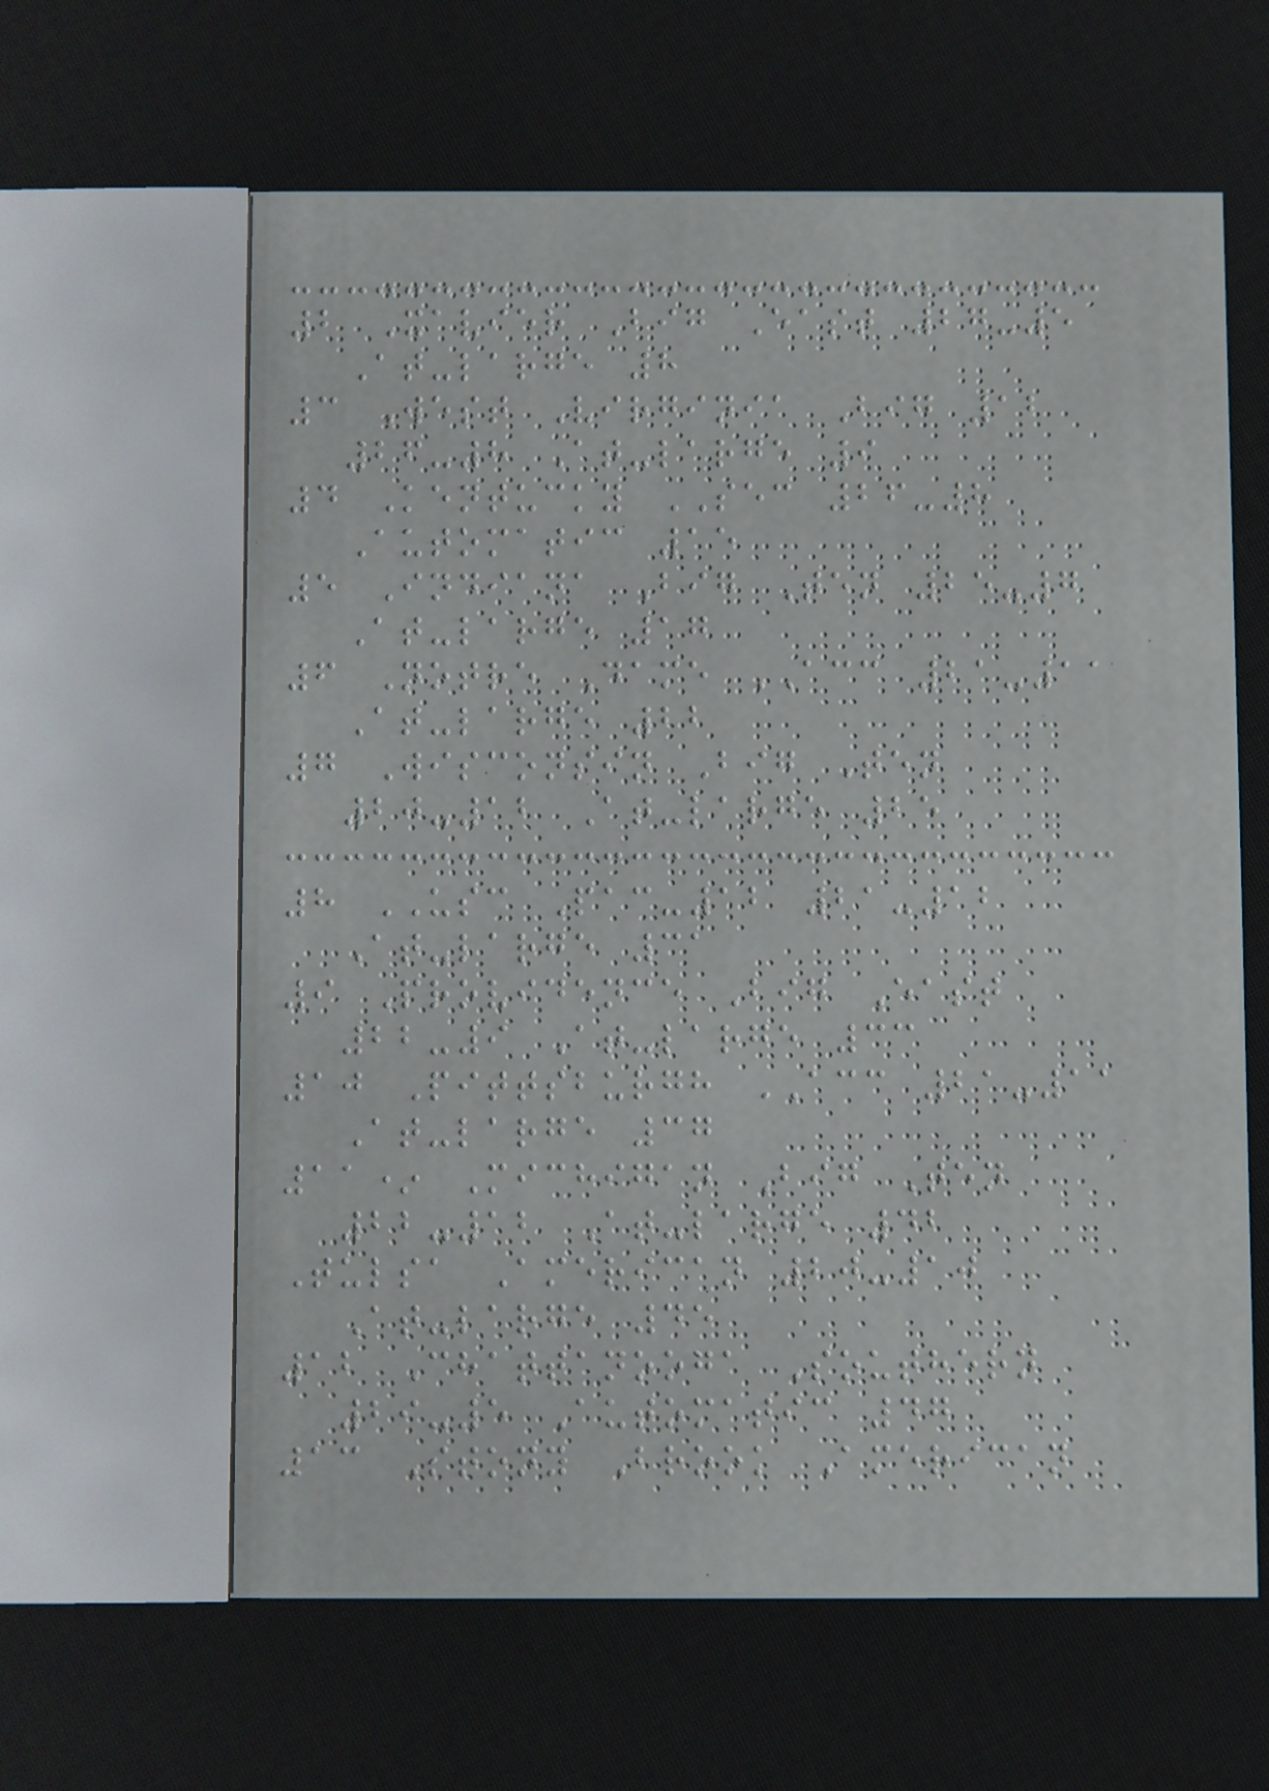2 Xavier Big East 27-5
At-large 8
3 West Virginia Big 12
26-8 At-large 9
4 Kentucky SEC 26-8
Automatic 15
5 Indiana Big Ten 25-7
At-large 17
6 Notre Dame ACC 21-11
At-large 22
7 Wisconsin Big Ten
20-12 At-large 25
8 USC Pac-12 21-12
At-large 31
9 Providence Big East
22-9 At-large 33
10 Pittsburgh ACC 21-11
At-large 37
11* Michigan Big Ten
22-12 At-large 42
Tulsa American 20-10
At-large 45
12 Chattanooga Southern
29-5 Automatic 47
13 Stony Brook American
